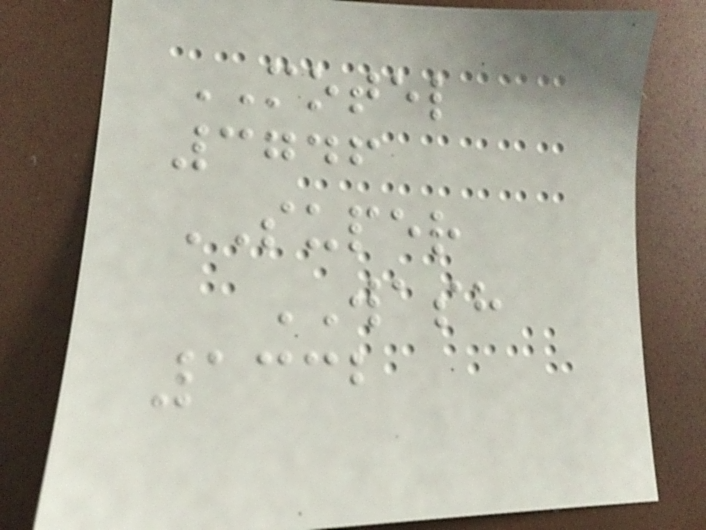MOTEL
3746
SUPER
WASH
1332
